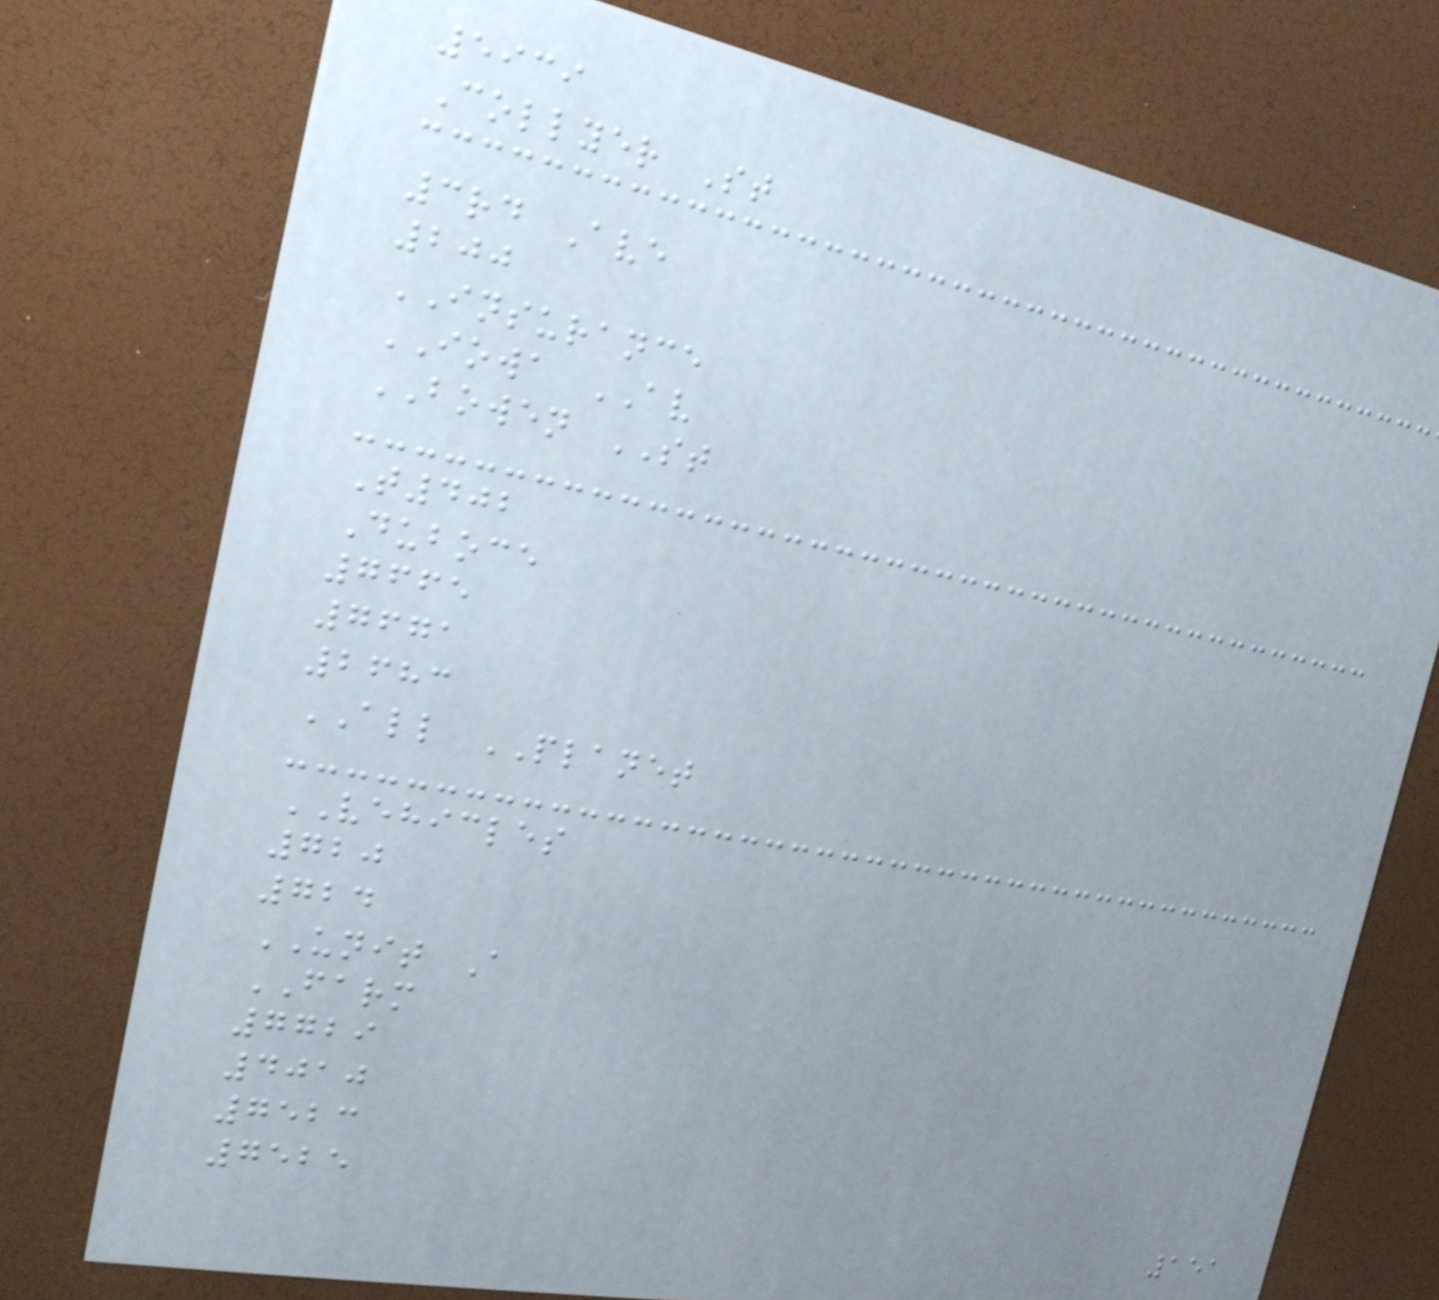5939
Collyer St
3rd Ave
200
INSURANCE
IOWA AV
BOWEN ST
T402
Duboce
7665
7671
2683
ALL PLANET
VEHICLES
720
724
UNIT A
FARM
7729
4010
7523
7525
151
